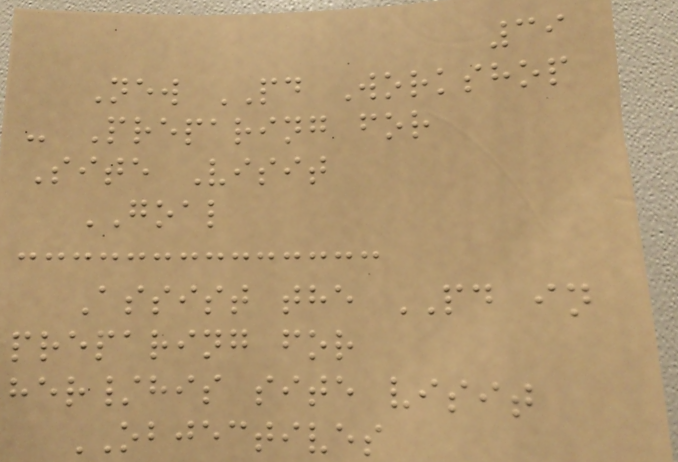39
New PD Workshop
- Preparing for
Site Visit
GOAL
Assist the PD in
preparing for
her/his site visit
OBJECTIVES
